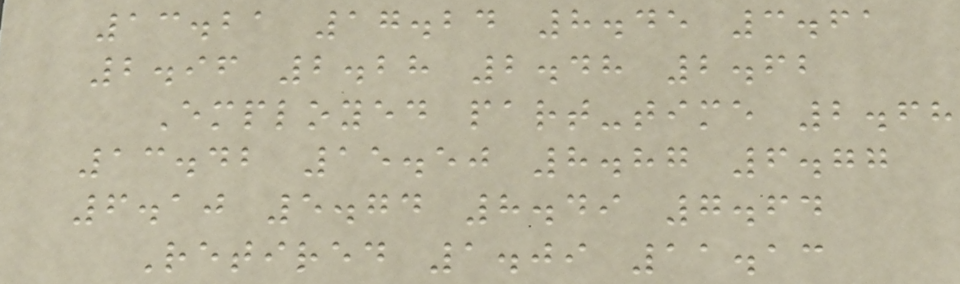13.21 17.24 8.45 3.61
2.96 2.28 2.48 2.62
Employed part-time 2.68
13.42 15.50 8.87 6.77
6.10 5.74 8.49 7.64
Retired 1.09 11.13
